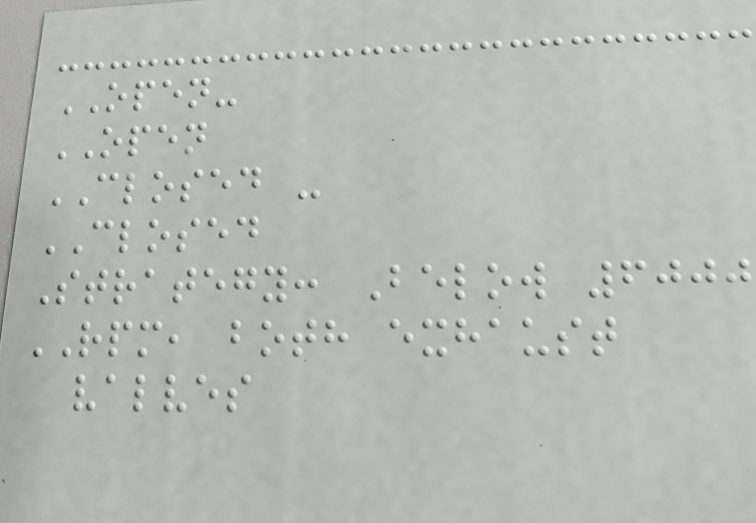OPEN-
OPEN
CLOSED -
CLOSED
Strategy: Below 6000
RPM, both exhaust
valves
